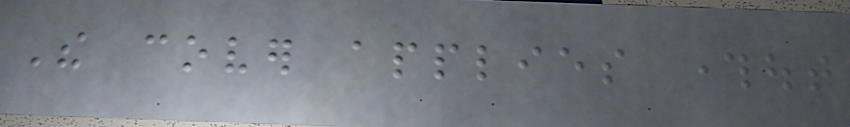The cover applies throughout
